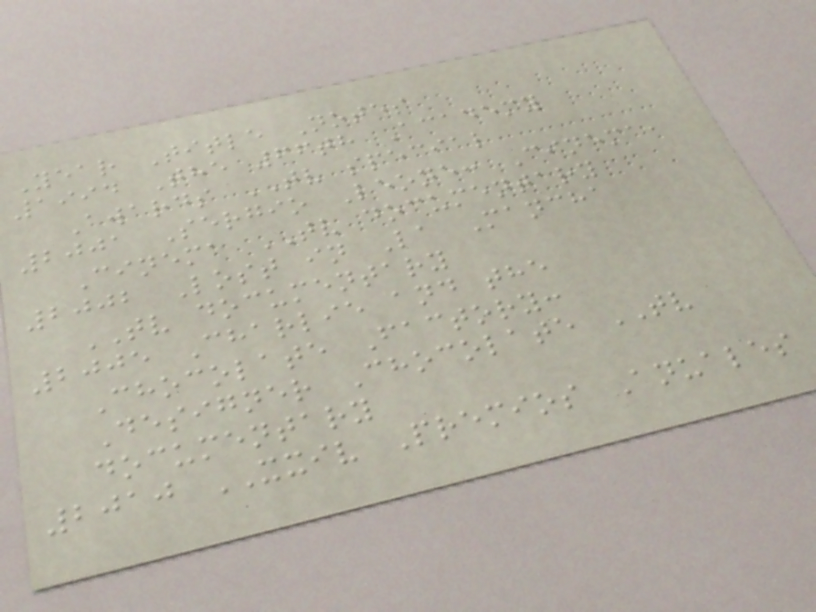Year Title Notes
1994 The 66th Academy
Awards TV special
2001 Sergio Leone: Cinema,
Cinema TV documentary
2002 Lost in La Mancha
TV documentary
2005 Charlie and the
Chocolate Factory:
Designer Chocolate TV
documentary
2010 XXIV Premios Anuales
